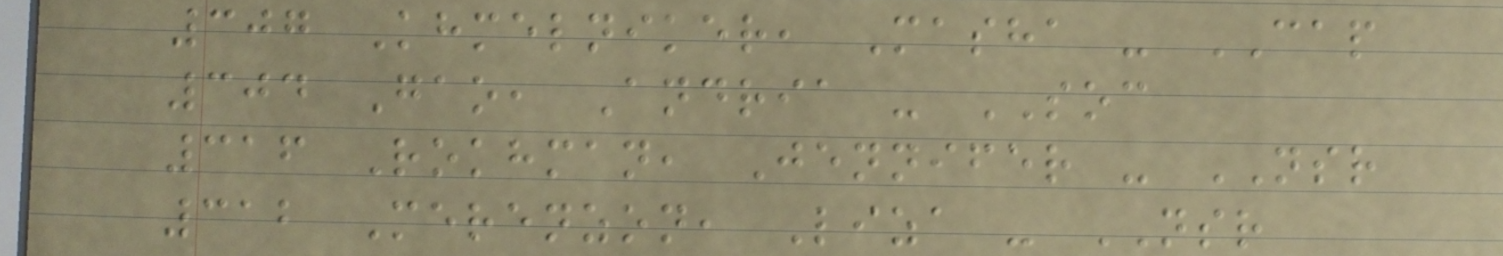307 Khmelniker, Masha - CAP
304 Gao, Andria - SOC
316 Rokhman, Jennifer - NSR
312 Merenzon, Liza - NSR
